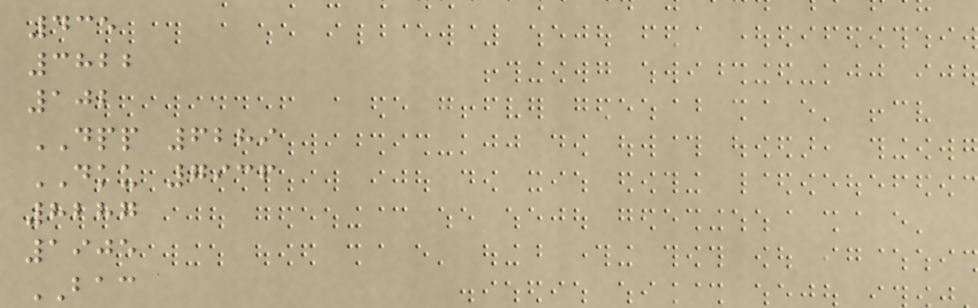435
3822
102
DPP 6289
DKU 7936
8287
1905
BAC
